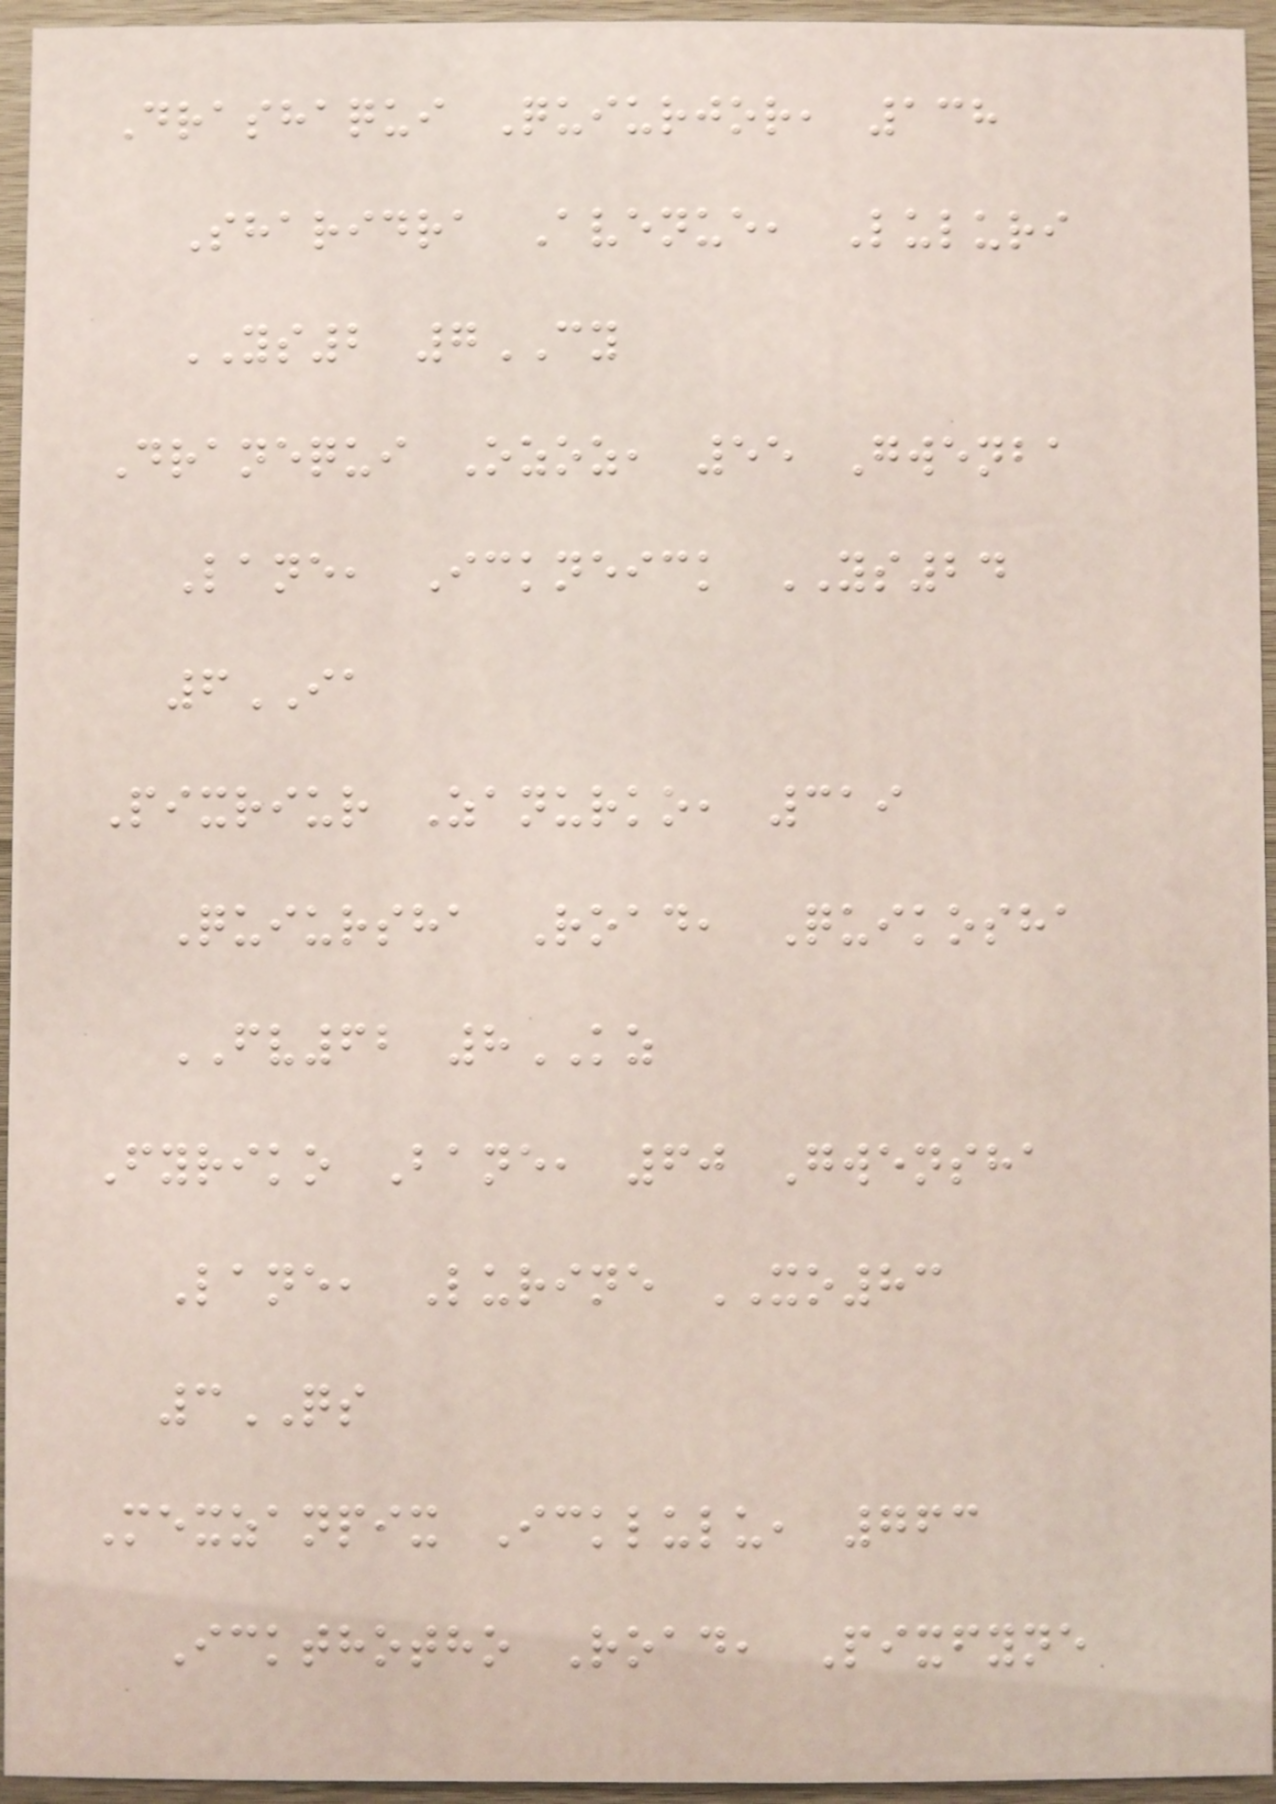Drashaqui Quiurjor, 138
Sharidra Avenue, Luluri
YS2 7CY
Dranequi Ozoz, 55 Gwenba
Lane, Ickneick YS24
6IA
Pixriur Zanurko, 319
Quiursha Road, Quikosha
FV62 8KZ
Fyriko Bane, 60 Gwensha
Lane, Lurine XO83
3QS
Mexzanpix Icklulu, 763
Ickthotho Road, Pixfyne
